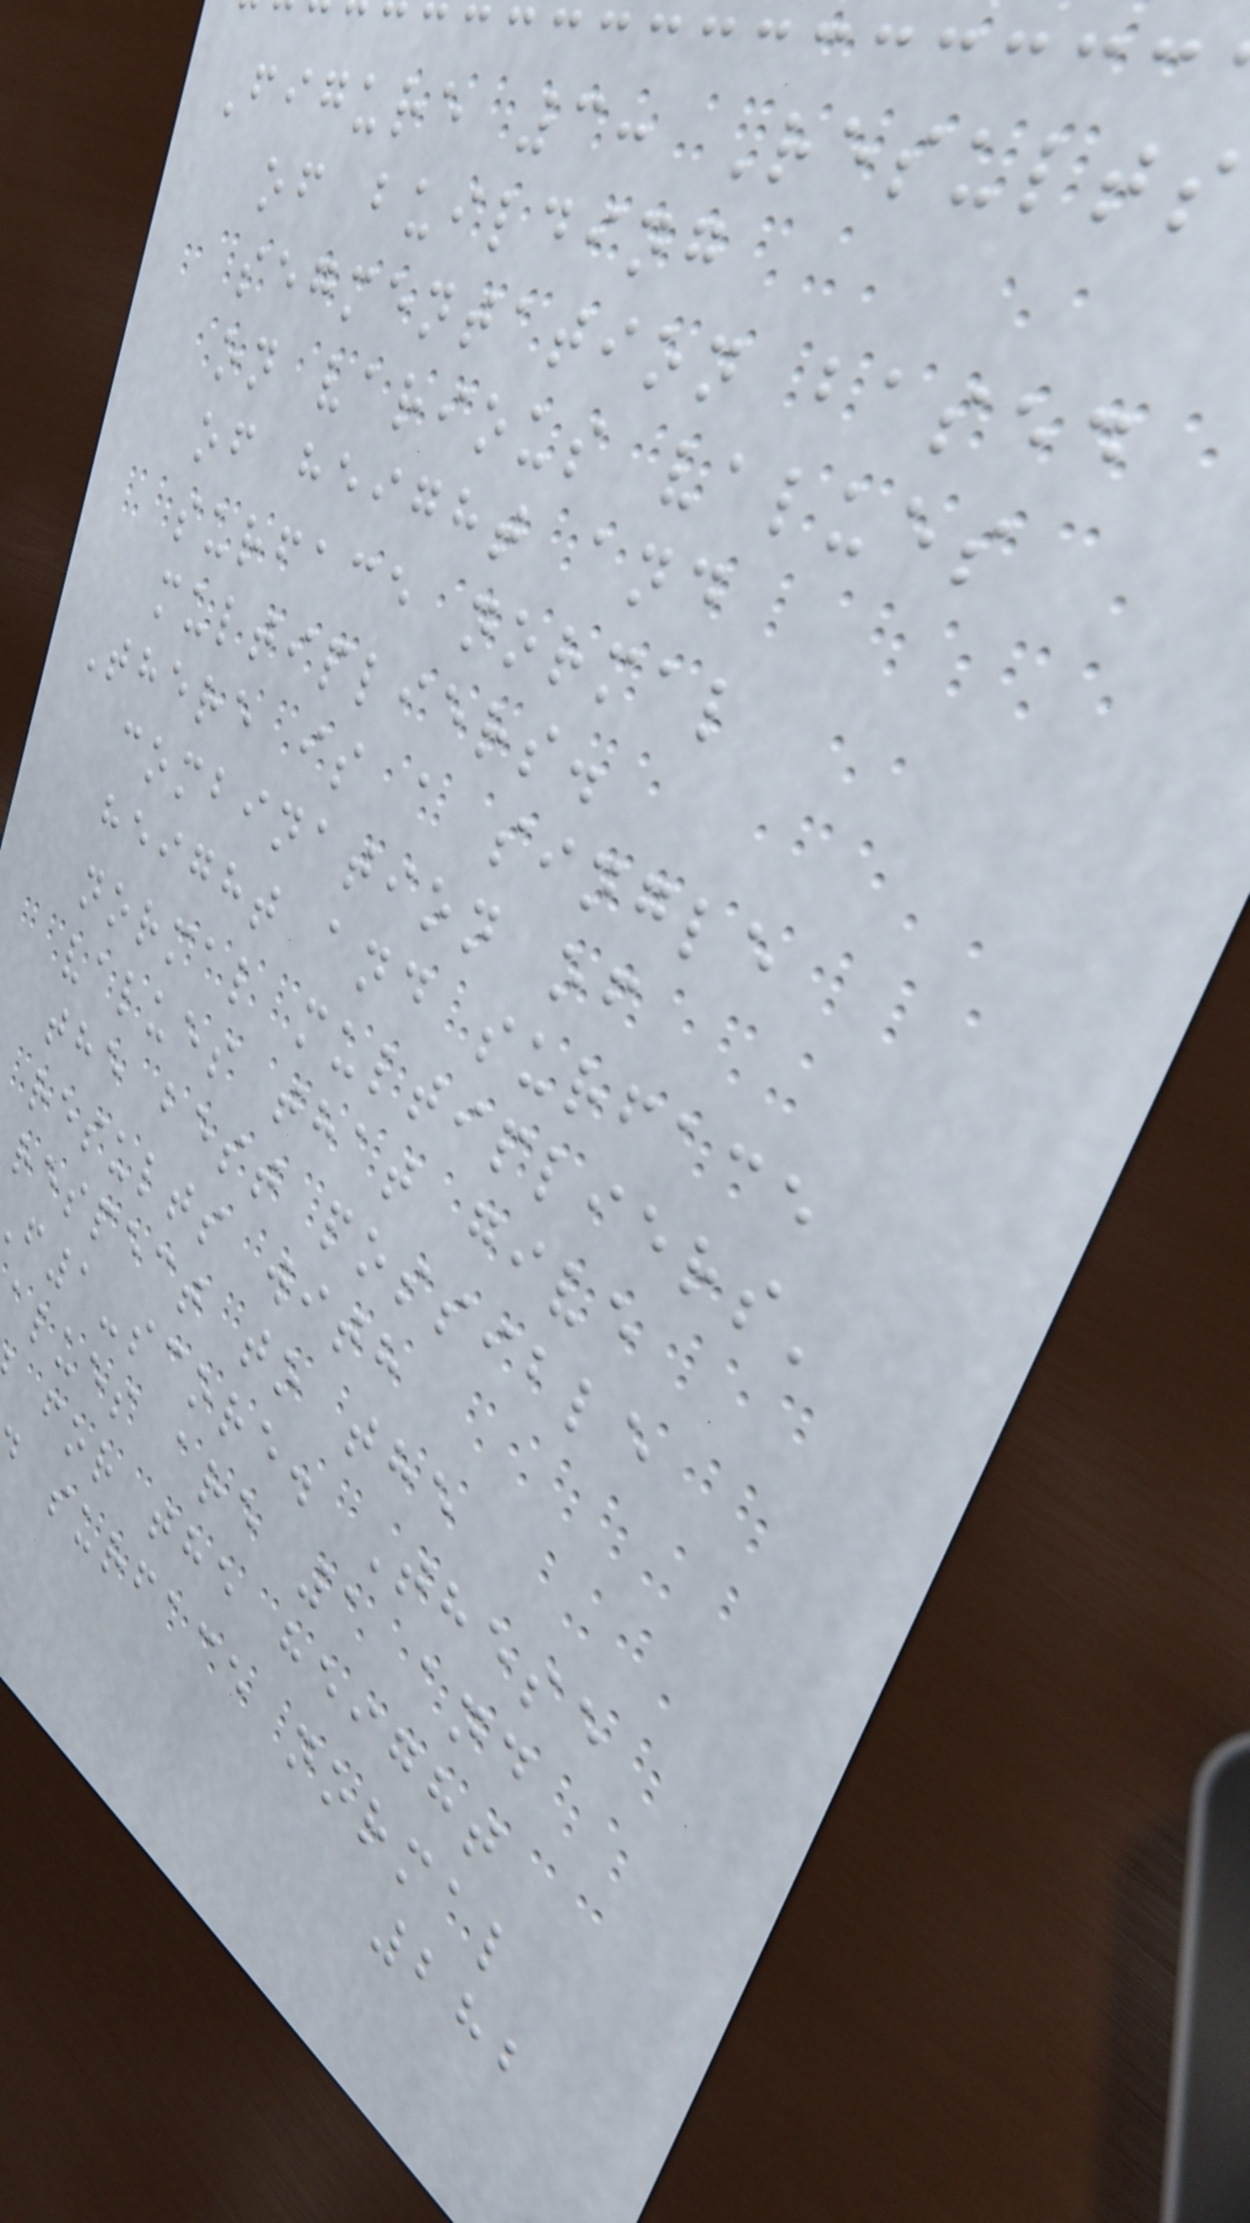Figure 3: Results
of building
segmentation based
on various values
of height and
surface normal
multipliers.
There is a single
combination of
height and surface
normal multipliers'
values that give
the best possible
results with
respect to the
f1-score. These
alues are 1 and
for the height
surface normal
282
